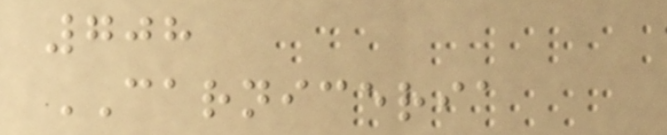708
CARNICERIA
